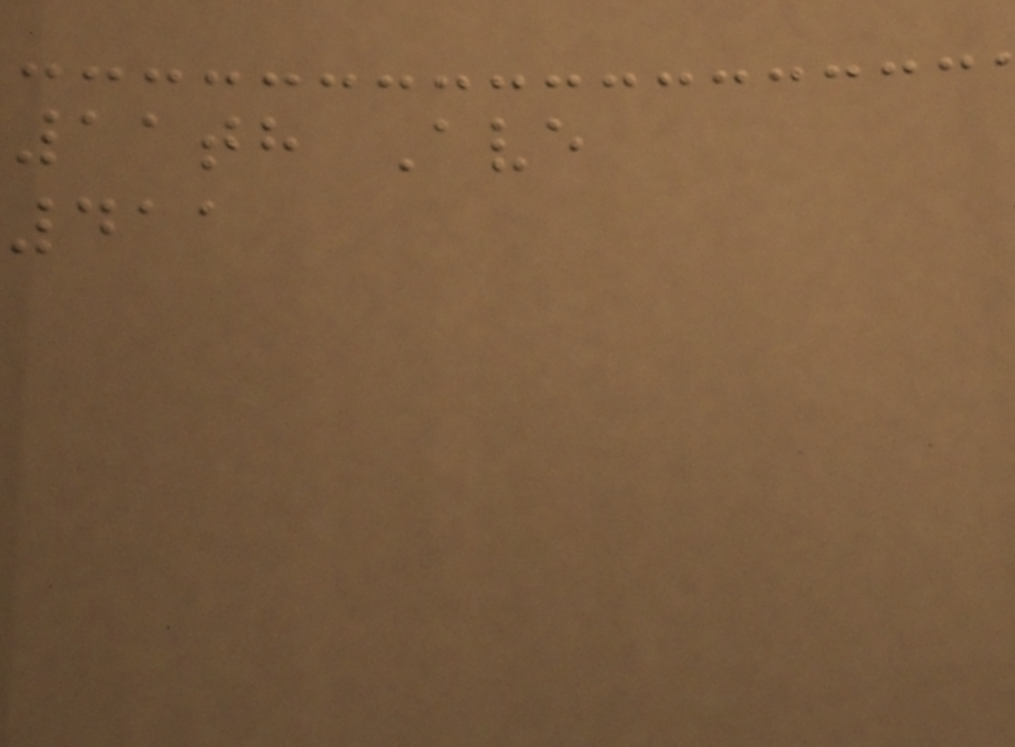11th Ave
411
